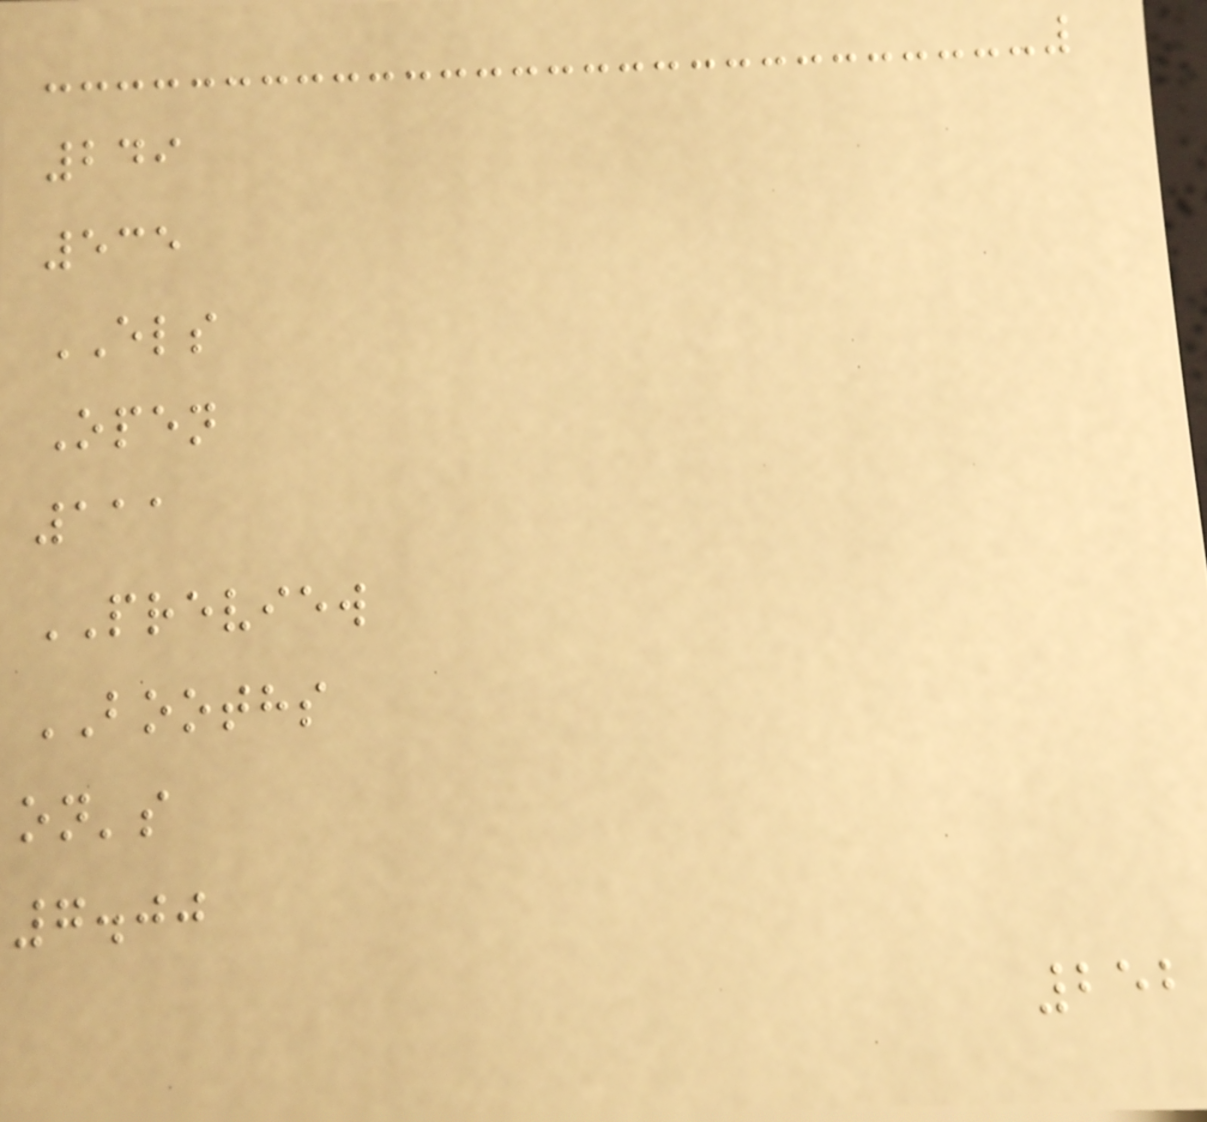249
535
ELS
Open
111
PREVIEW
BOOTHS
on's
7.00
252
